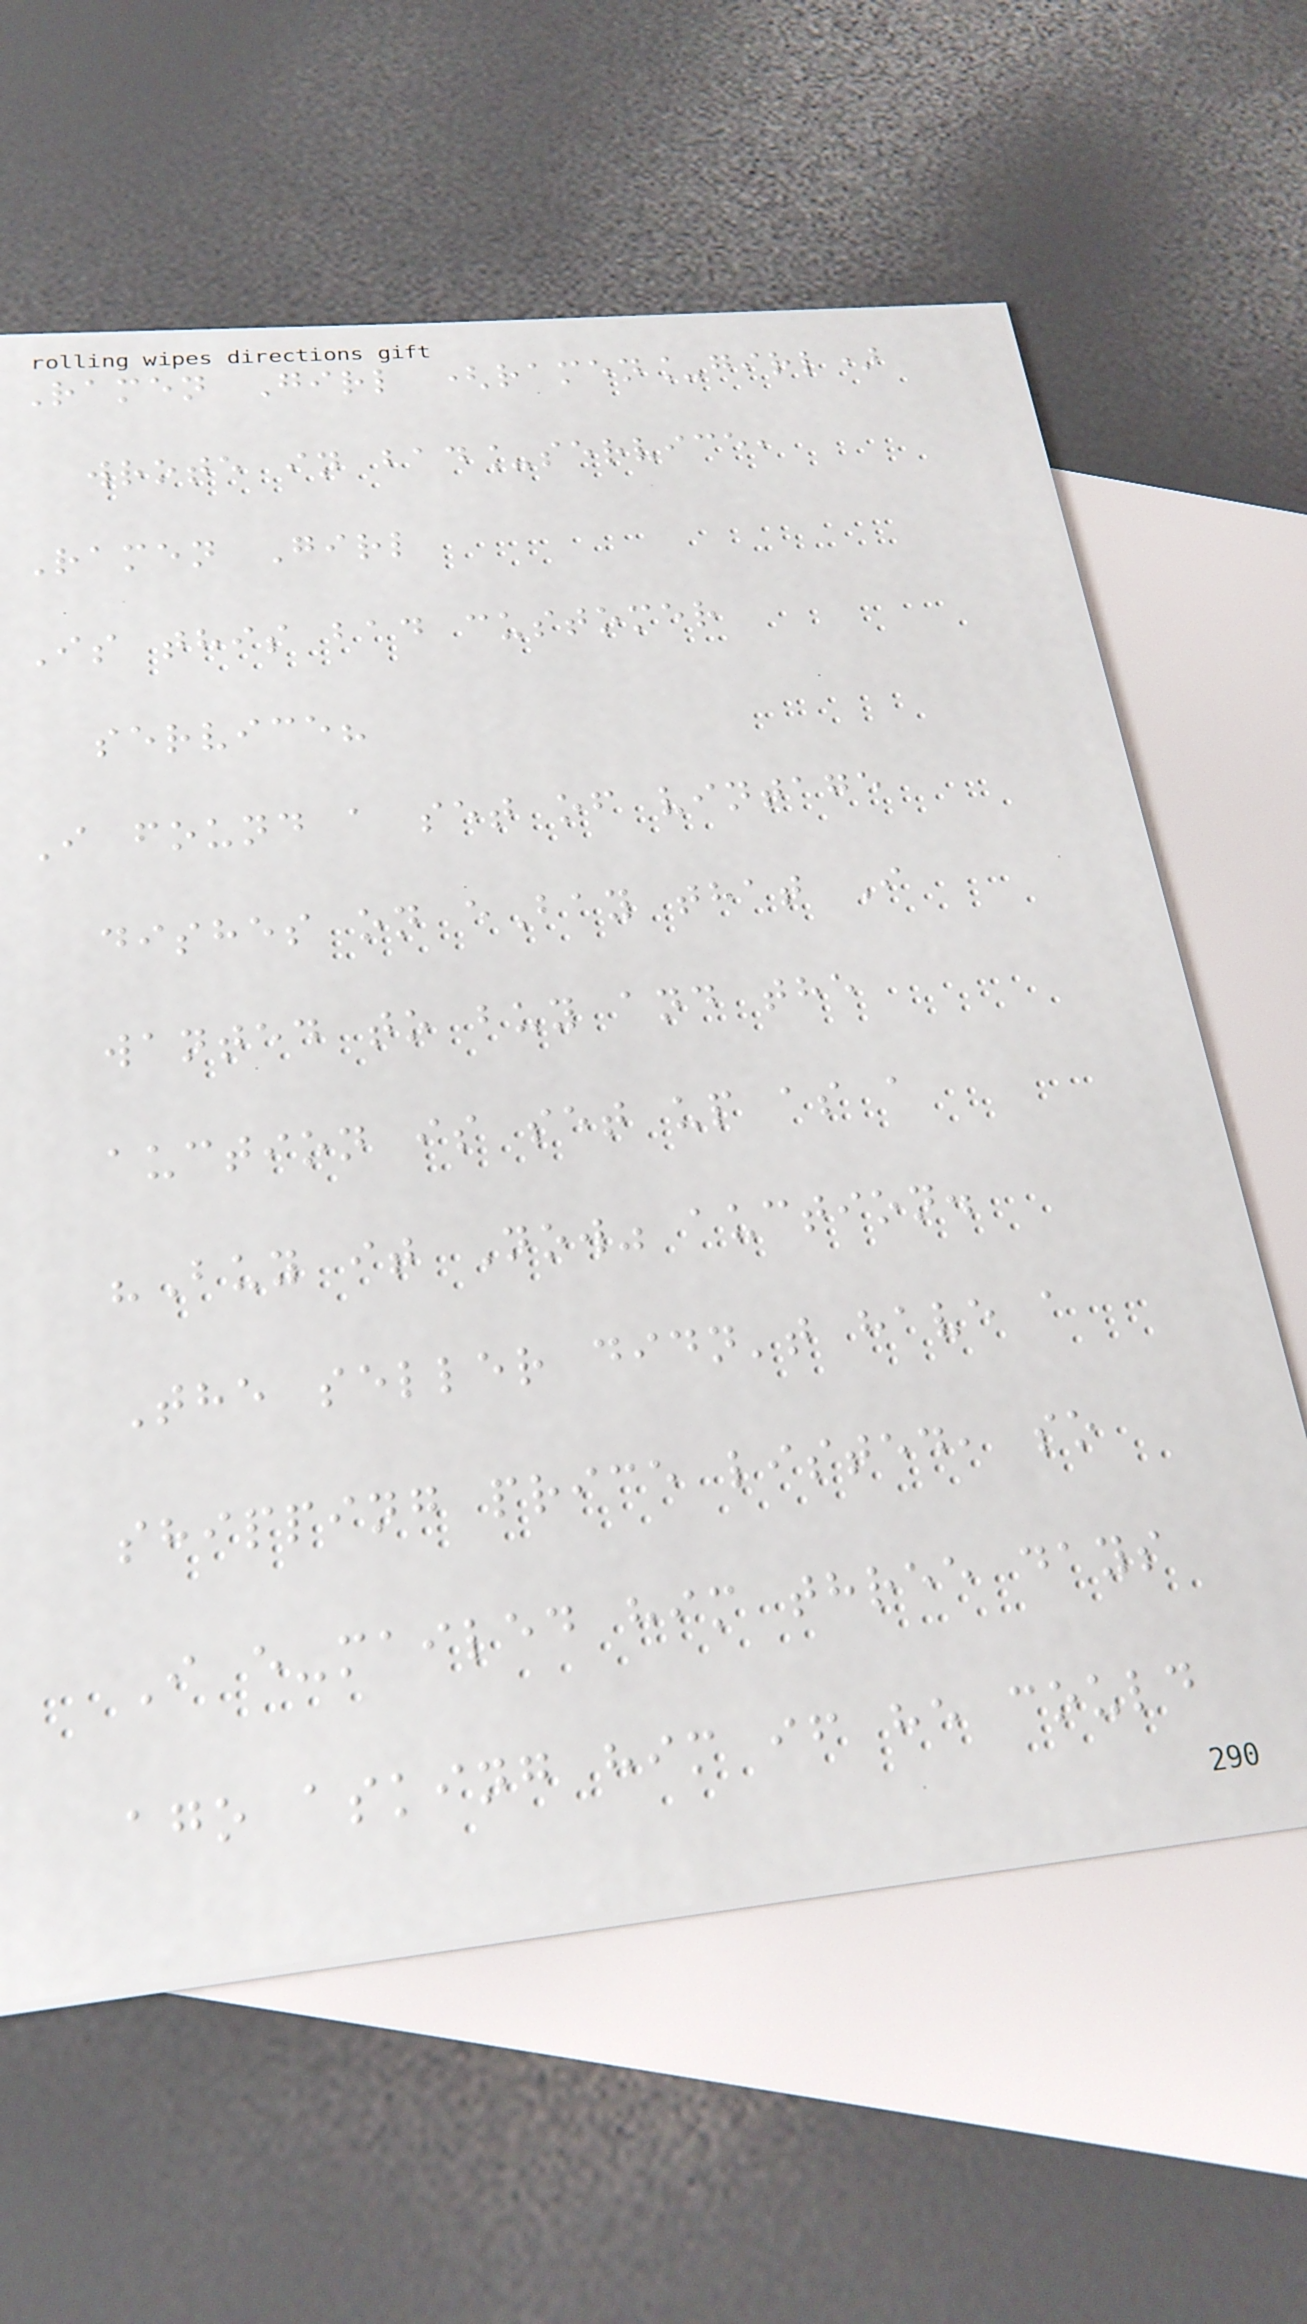Ramen Girl (ramen_girl)
wrote in bad_service,
Ramen Girl
Is this bad customer
service?
I found a set of vintage
dishes on eBay that I
wanted to buy and the
auction is set up as a
"Buy it Now" auction.
The seller didn't have a
shipping price listed, so
I e-mailed him three days
ago asking him if he could
